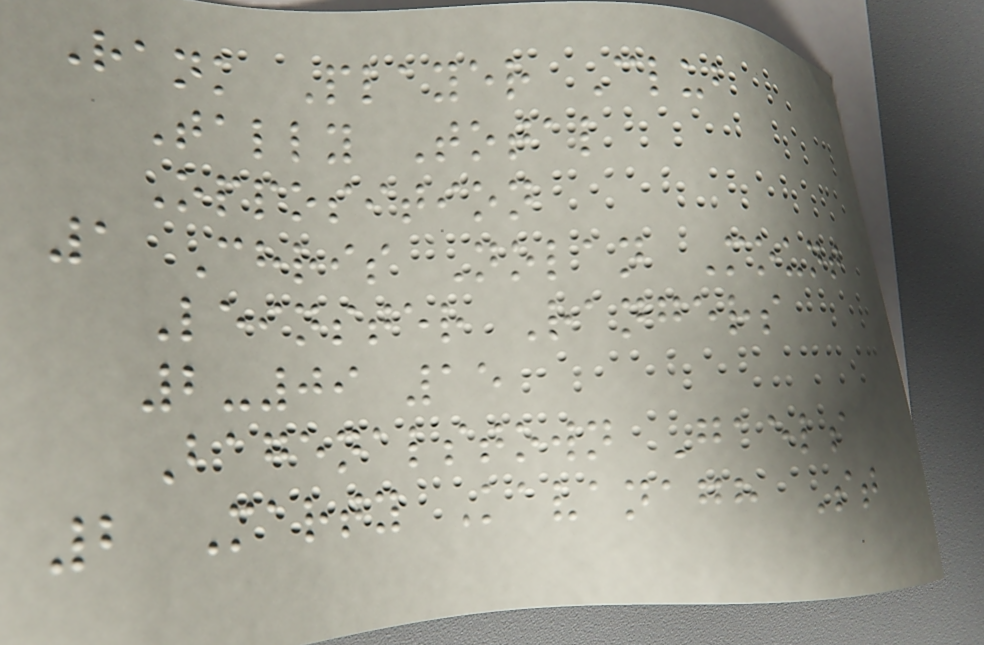Rank Player Club
Tally Total
Opposition
1 Chris Nolan Mount
Leinster Rangers
2-09 15
Bagenalstown Gaels
2 Marty Kavanagh St
